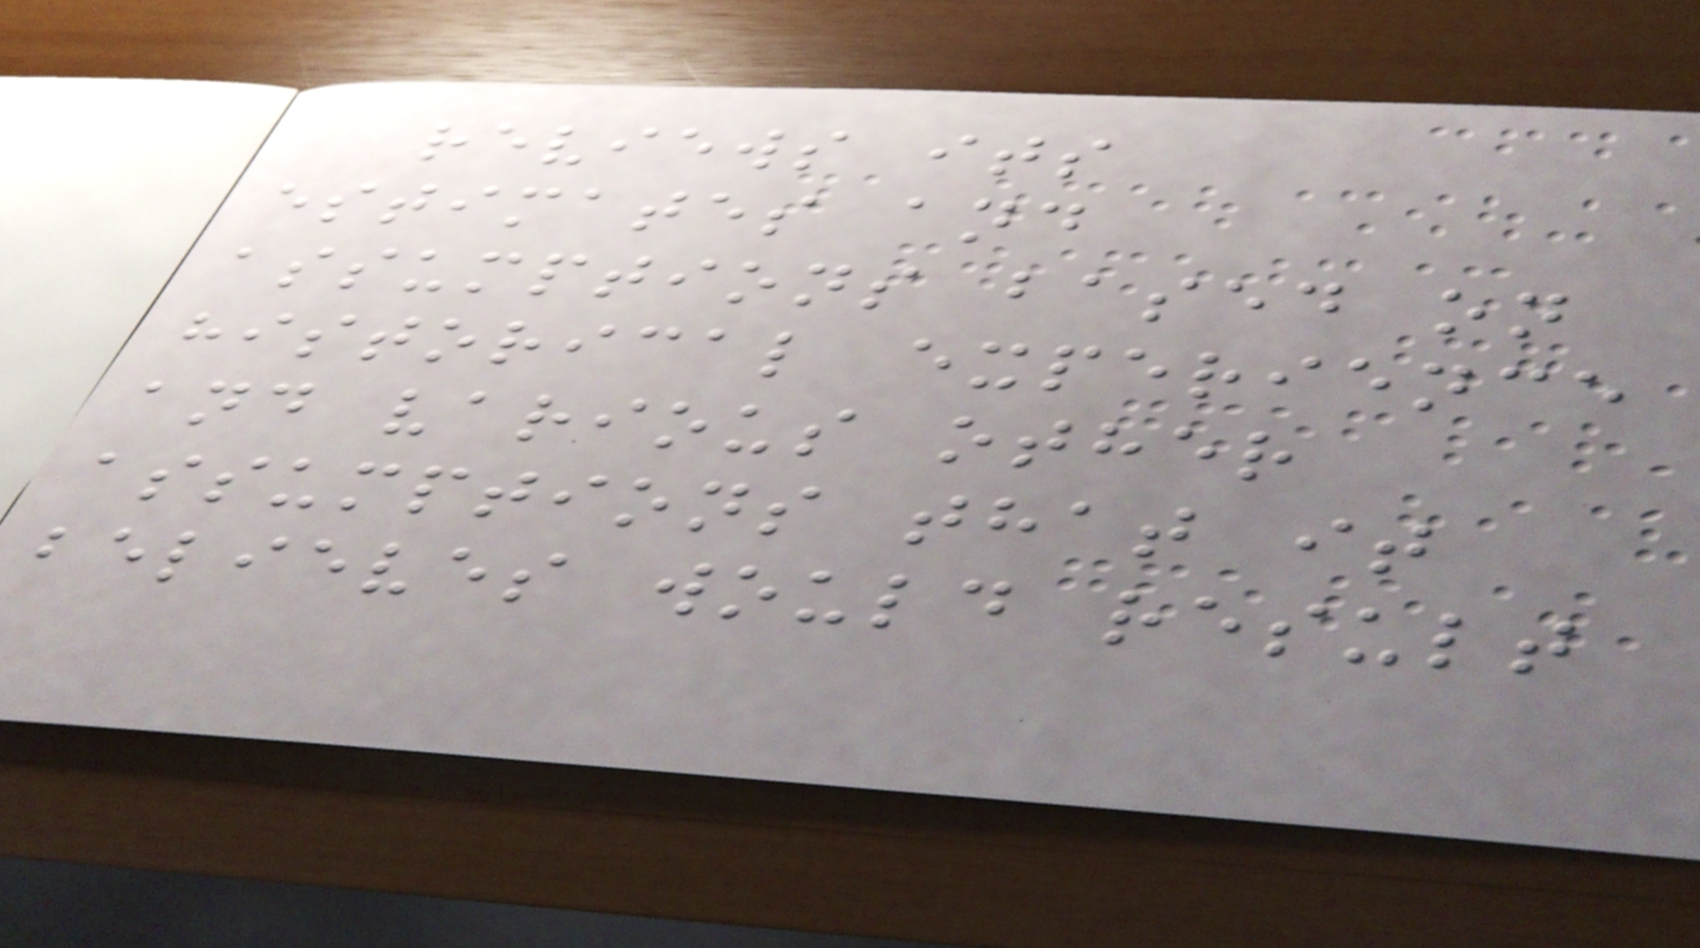reviews its
estimates and
assumptions based on
historical experience
and various other
assumptions that it
believes would result
